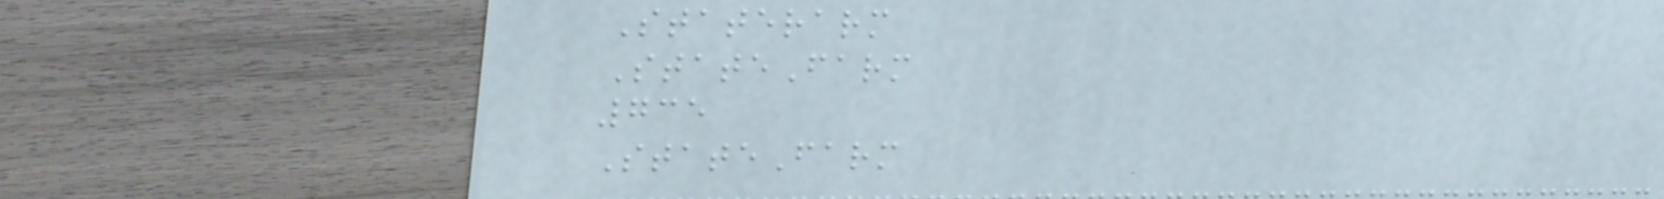Staterarm
StateFarm
735
StateFarm
